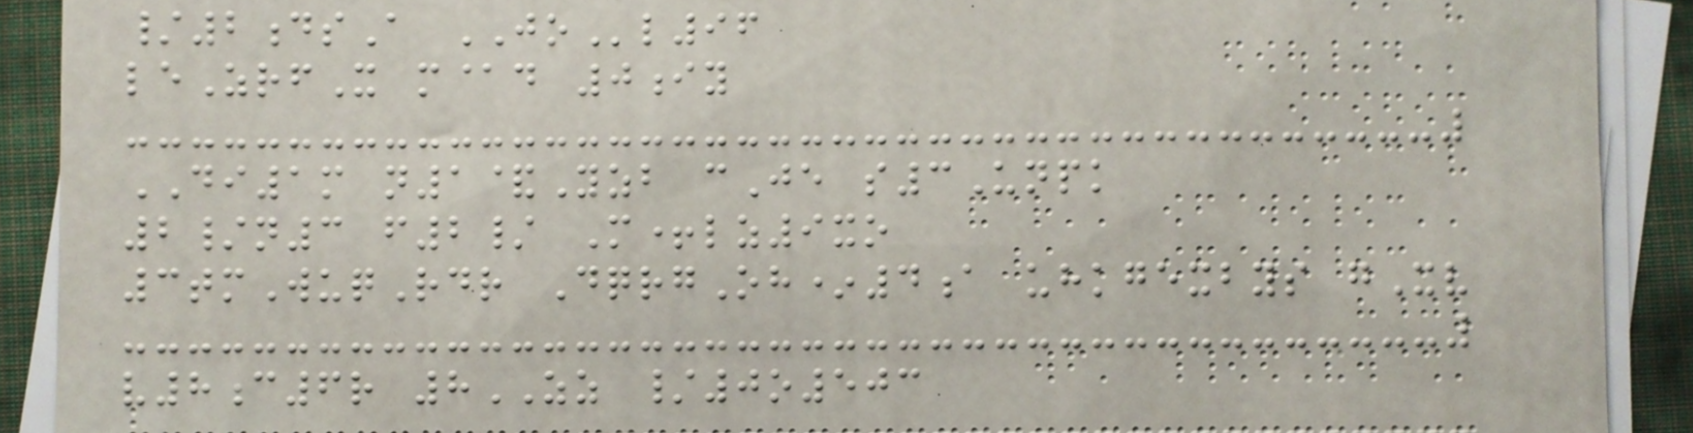/2dsA JOl96
leZrfX m@d 0iy
DI1m n1&Yzb cJe s3Unpk
2/n3 f2/ M+lz9xo
3tmWuqRdr DqrgOh*4a uhkgexbys gXv
v8c6r 8ZZ /0o503
